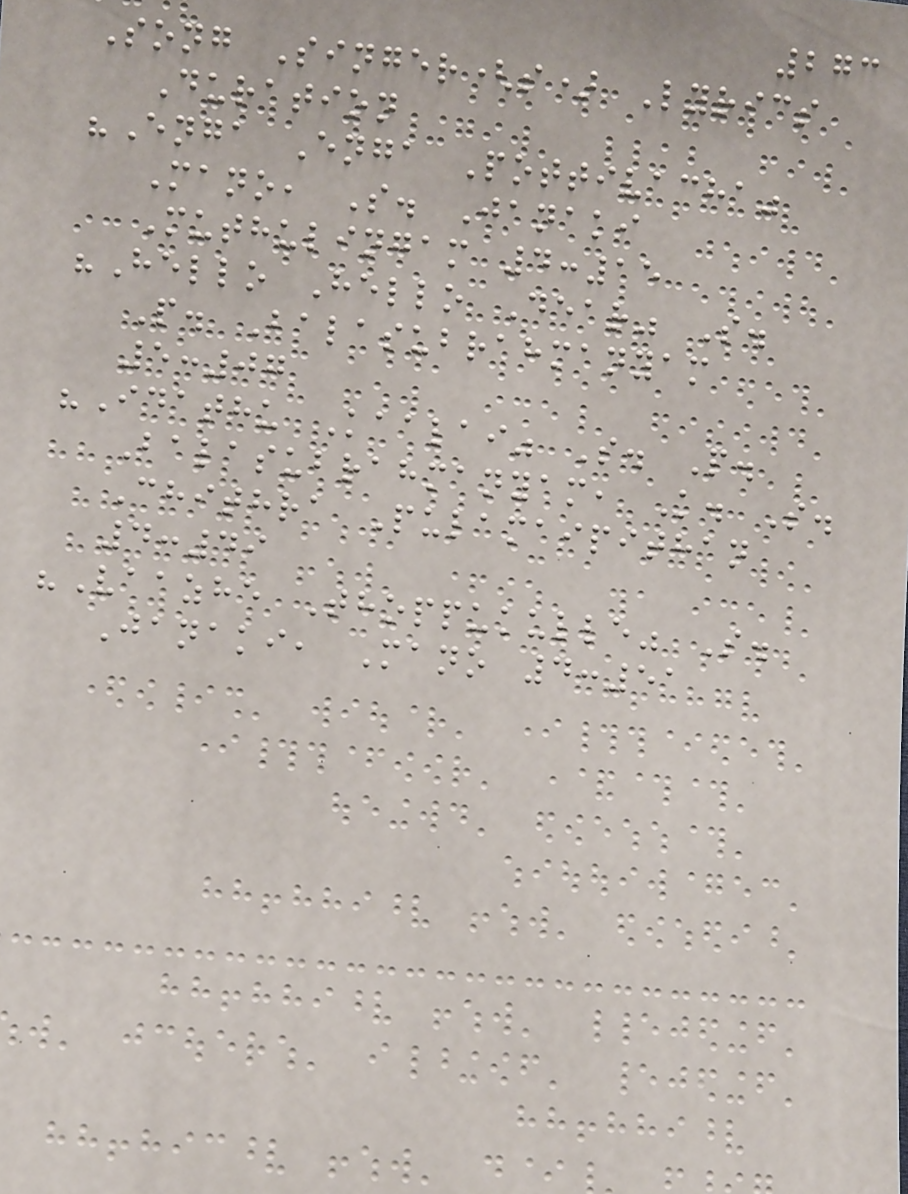273
Song Singer(s) Lyrics
Duration
"Enga Enga Pottivacha"
Mano, S. Janaki
Muthulingam 4:15
"Hello Hello Dear" S.
P. Balasubrahmanyam
5:07
"Idathu Kaalai" S. P.
Balasubrahmanyam, K. S.
Chithra Pulamaipithan
4:49
"Vaazhe Thoppukulle" S.
Janaki, Mano 4:51
